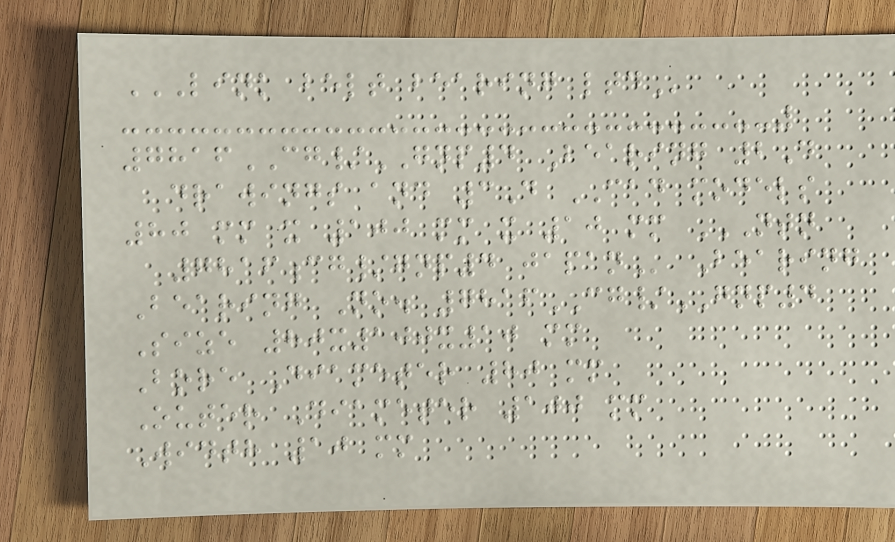LINK BELT BEARING LTD
7816CG/GNP4 Bearing 2D
drawings and 3D CAD models
80 mm x 100 mm x 10 mm NTN
7816CG/GNP4 JAPAN Bearing
Bearing No. 7816CG/GNP4
Size 80x100x10 mm
Bore Diameter 80 mm
Outer Diameter 100 mm
Width 10 mm
